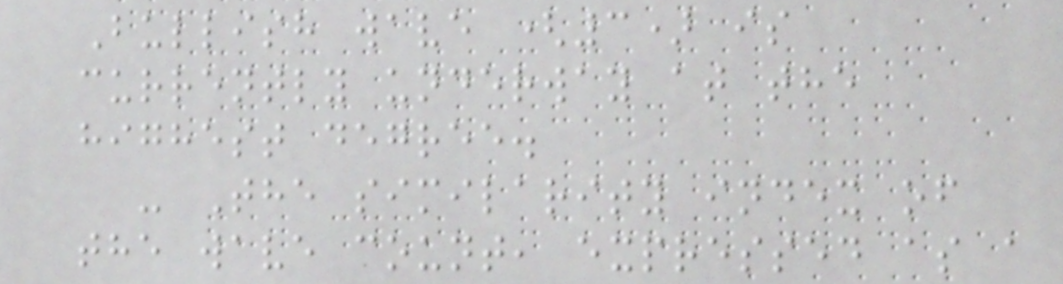Bullish wave (3) is
currently underway at the
highest degree.
- The similarity index of
the wave count, expressed as a
